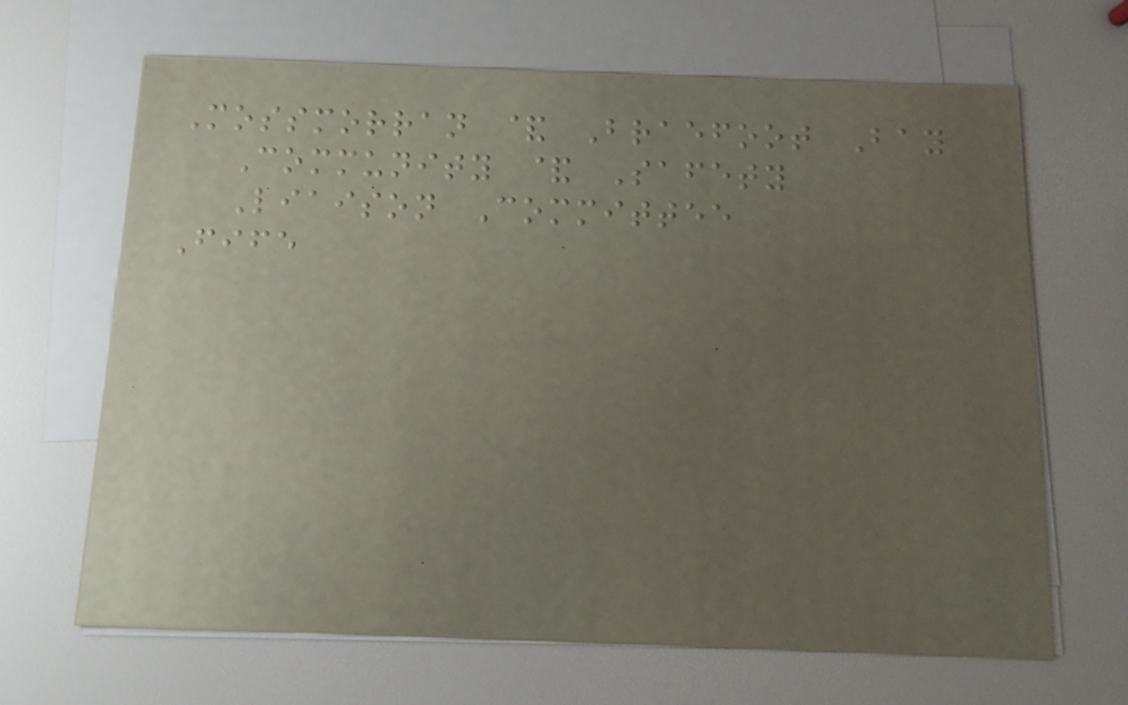Mossmorran & Braefoot Bay
Community & Safety
Liaison Committee
Fife
